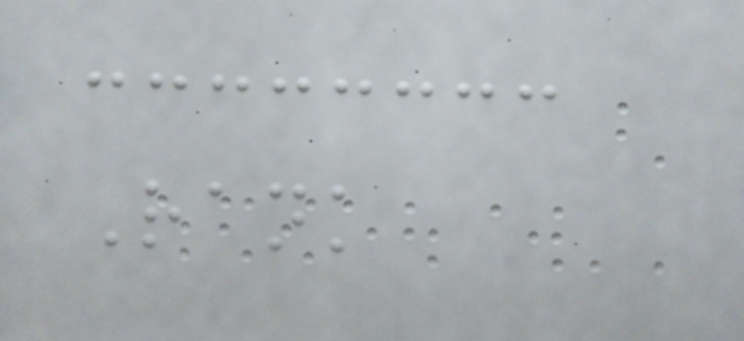Rank
